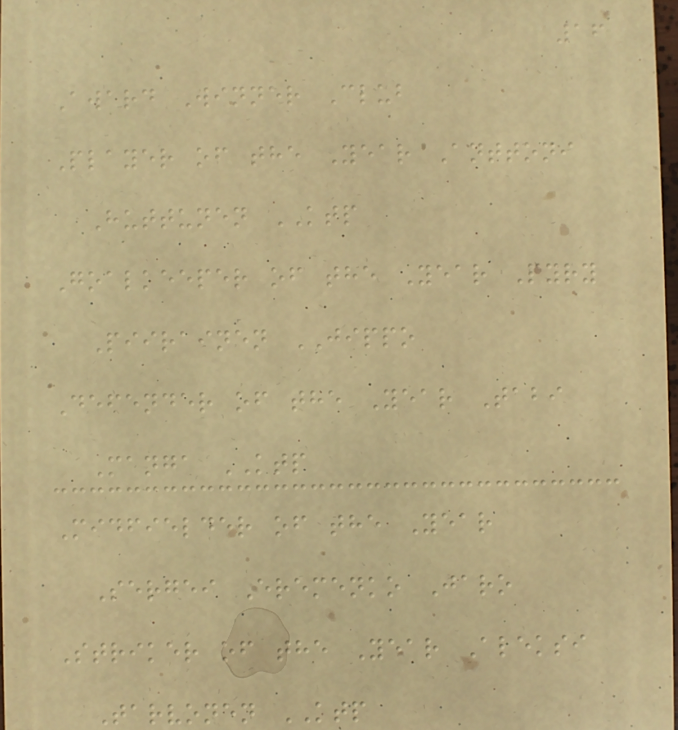16
Award Winner Club
Player of the Year Anttoni
Huttunen KTP
Goalkeeper of the Year Pyry
Piirainen JIPPO
Defender of the Year Tabi
Manga KTP
Midfielder of the Year
Sergei Eremenko Jaro
Striker of the Year Aleksi
Tarvonen KTP
